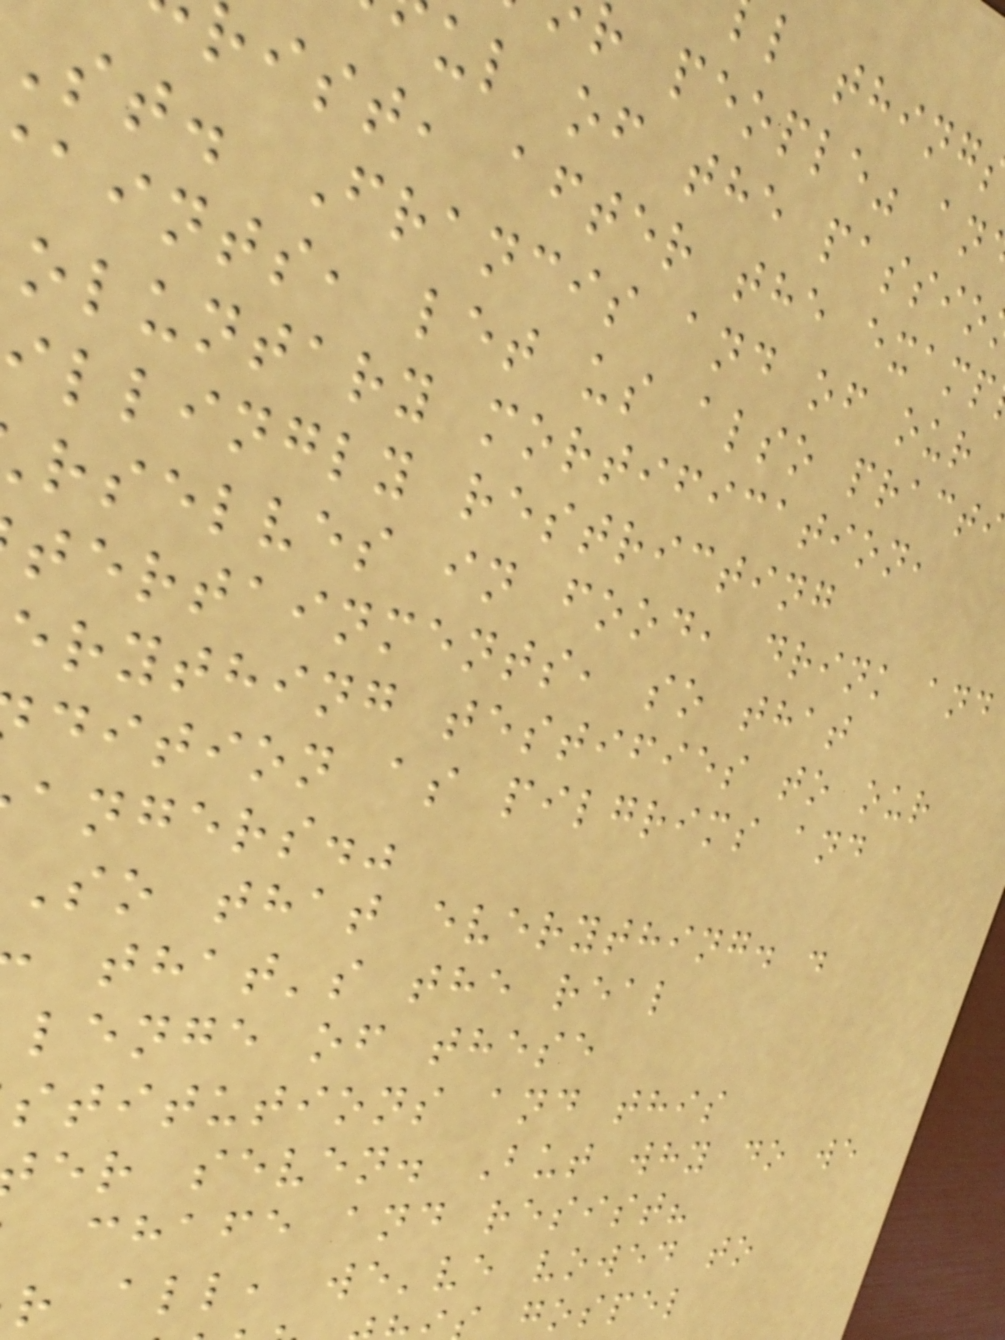l thing
r people" an
ul of the passio
ist, after the examp
st. Francis and of our
aints, let us also practi
oluntary mortification,
llingly restricting
rselves in food, drink and
tertainments, so that
erything testifies to our
dition as pilgrims and
angers."
So that everything. .
that's the real
lenge of these
stitutions and this
er seven. But why do we
chafe and resist?
r all, we've vowed to
gospel
